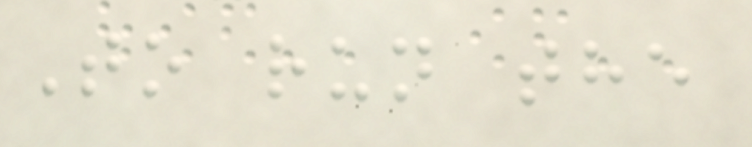To run the
